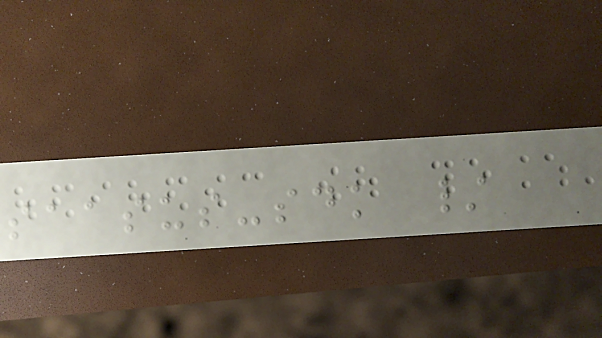saasus-sdk /
